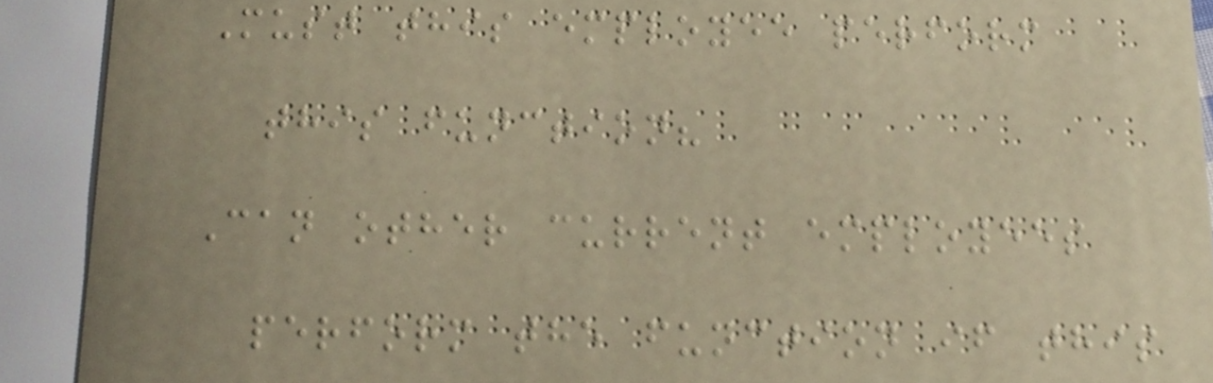Must this employee perform
this function?
Can other current employees
perform the function if this
